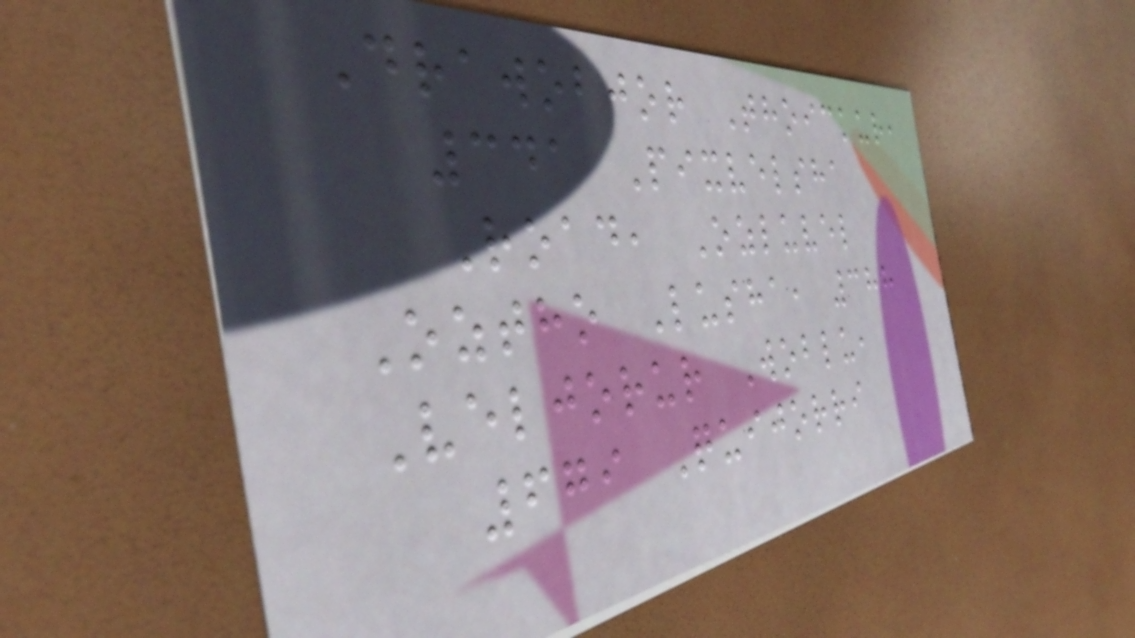Drawobjor Thoickur,
341 Pixvelsha
Road, Ozluvel
Oztho Lusha, 388
Veljorur Woblu,
679 Quijorri
